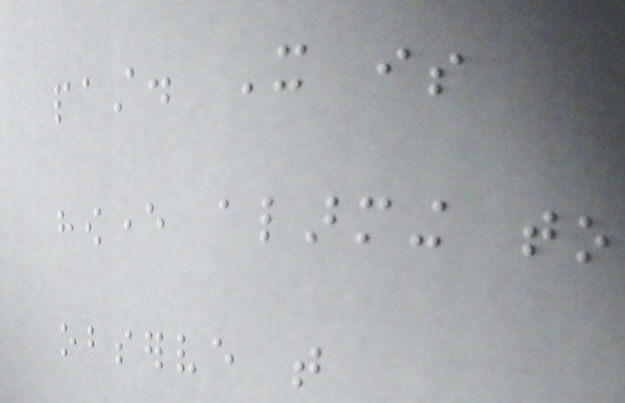past. It is
however alarming to
observe that
